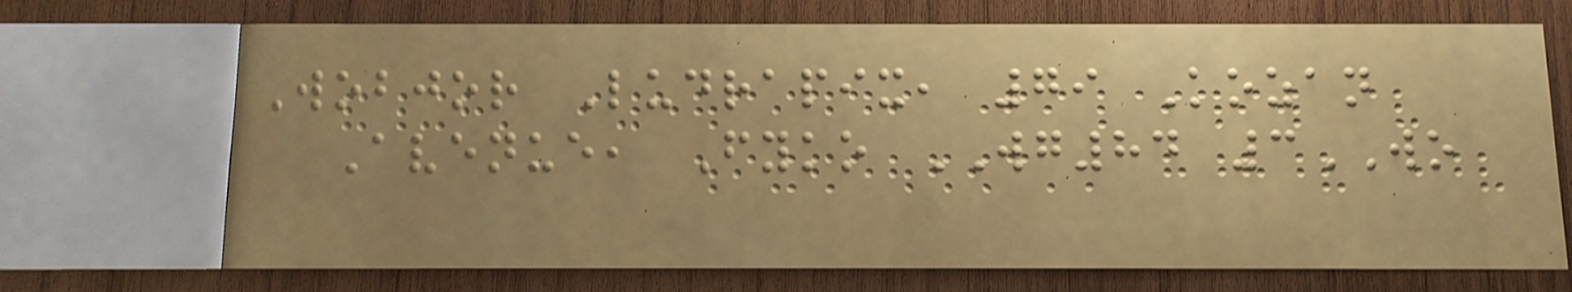Wobjor Ludrapix, 79 Kozan
Avenue, Fyko WG84 3WO
